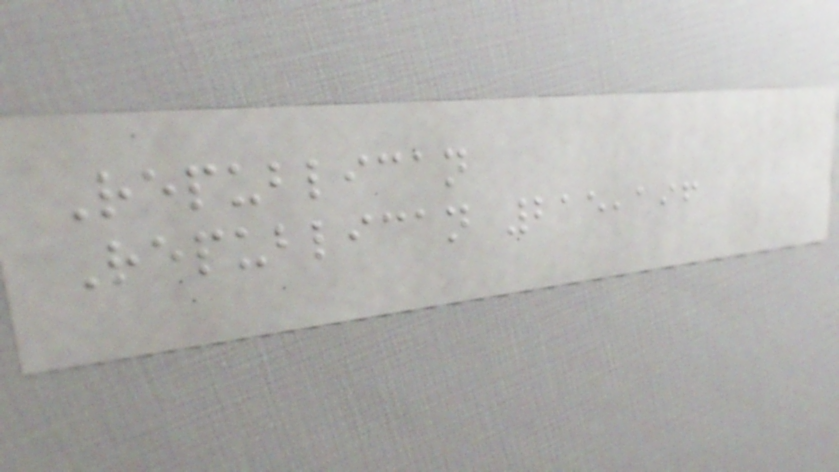Republican
Republican 215,196
